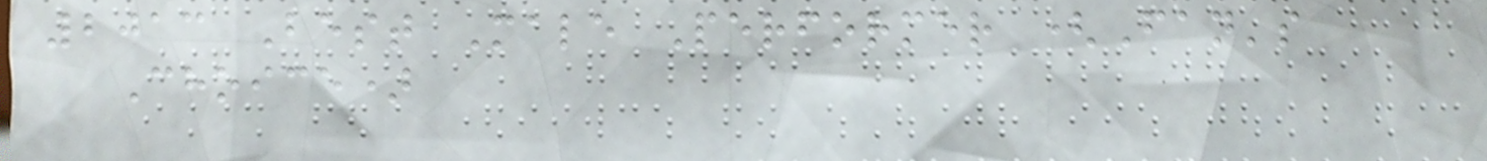2013 Best Male Performer (Fan's
Choice)
